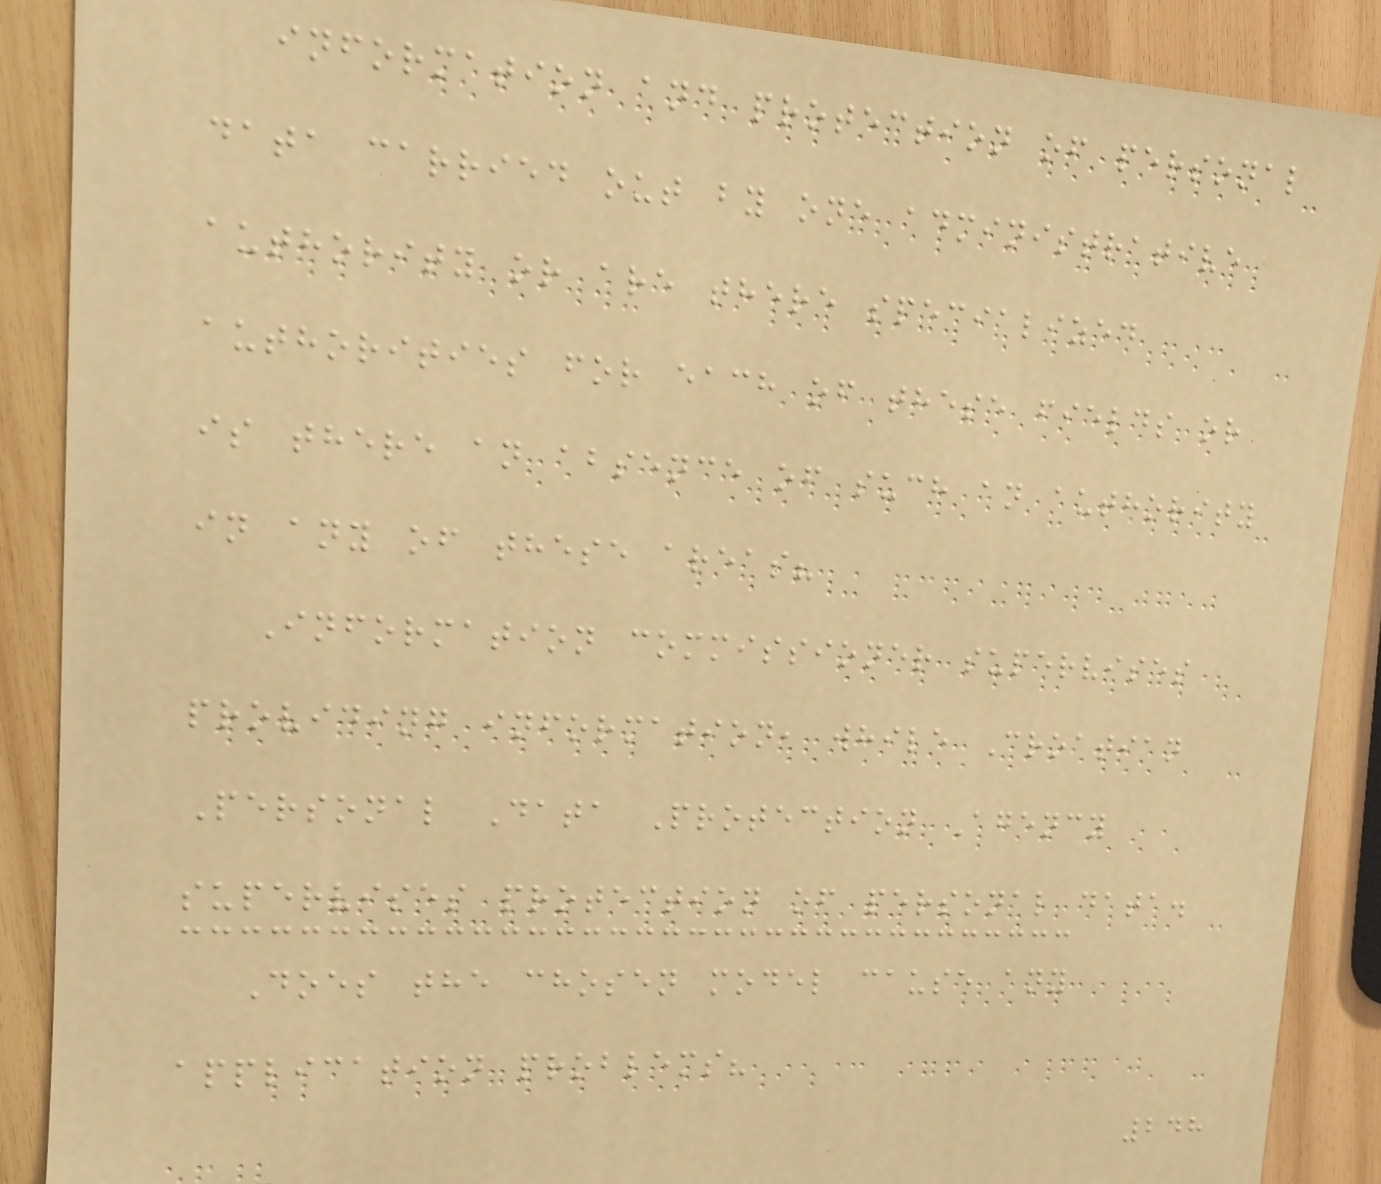information and protection of personal
data carried out by one administrative
authority or are there specialized
authorities for each of these fields or
is there an absence of such an authority
in any of these areas?
Information commissioner supervises
providing information, while Croatian
Personal Data Protection Agency
supervises protection of personal data.
Does the chosen model cause any
application problems?
248
